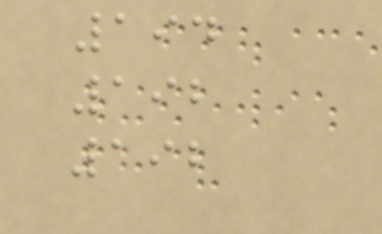194
192
192
